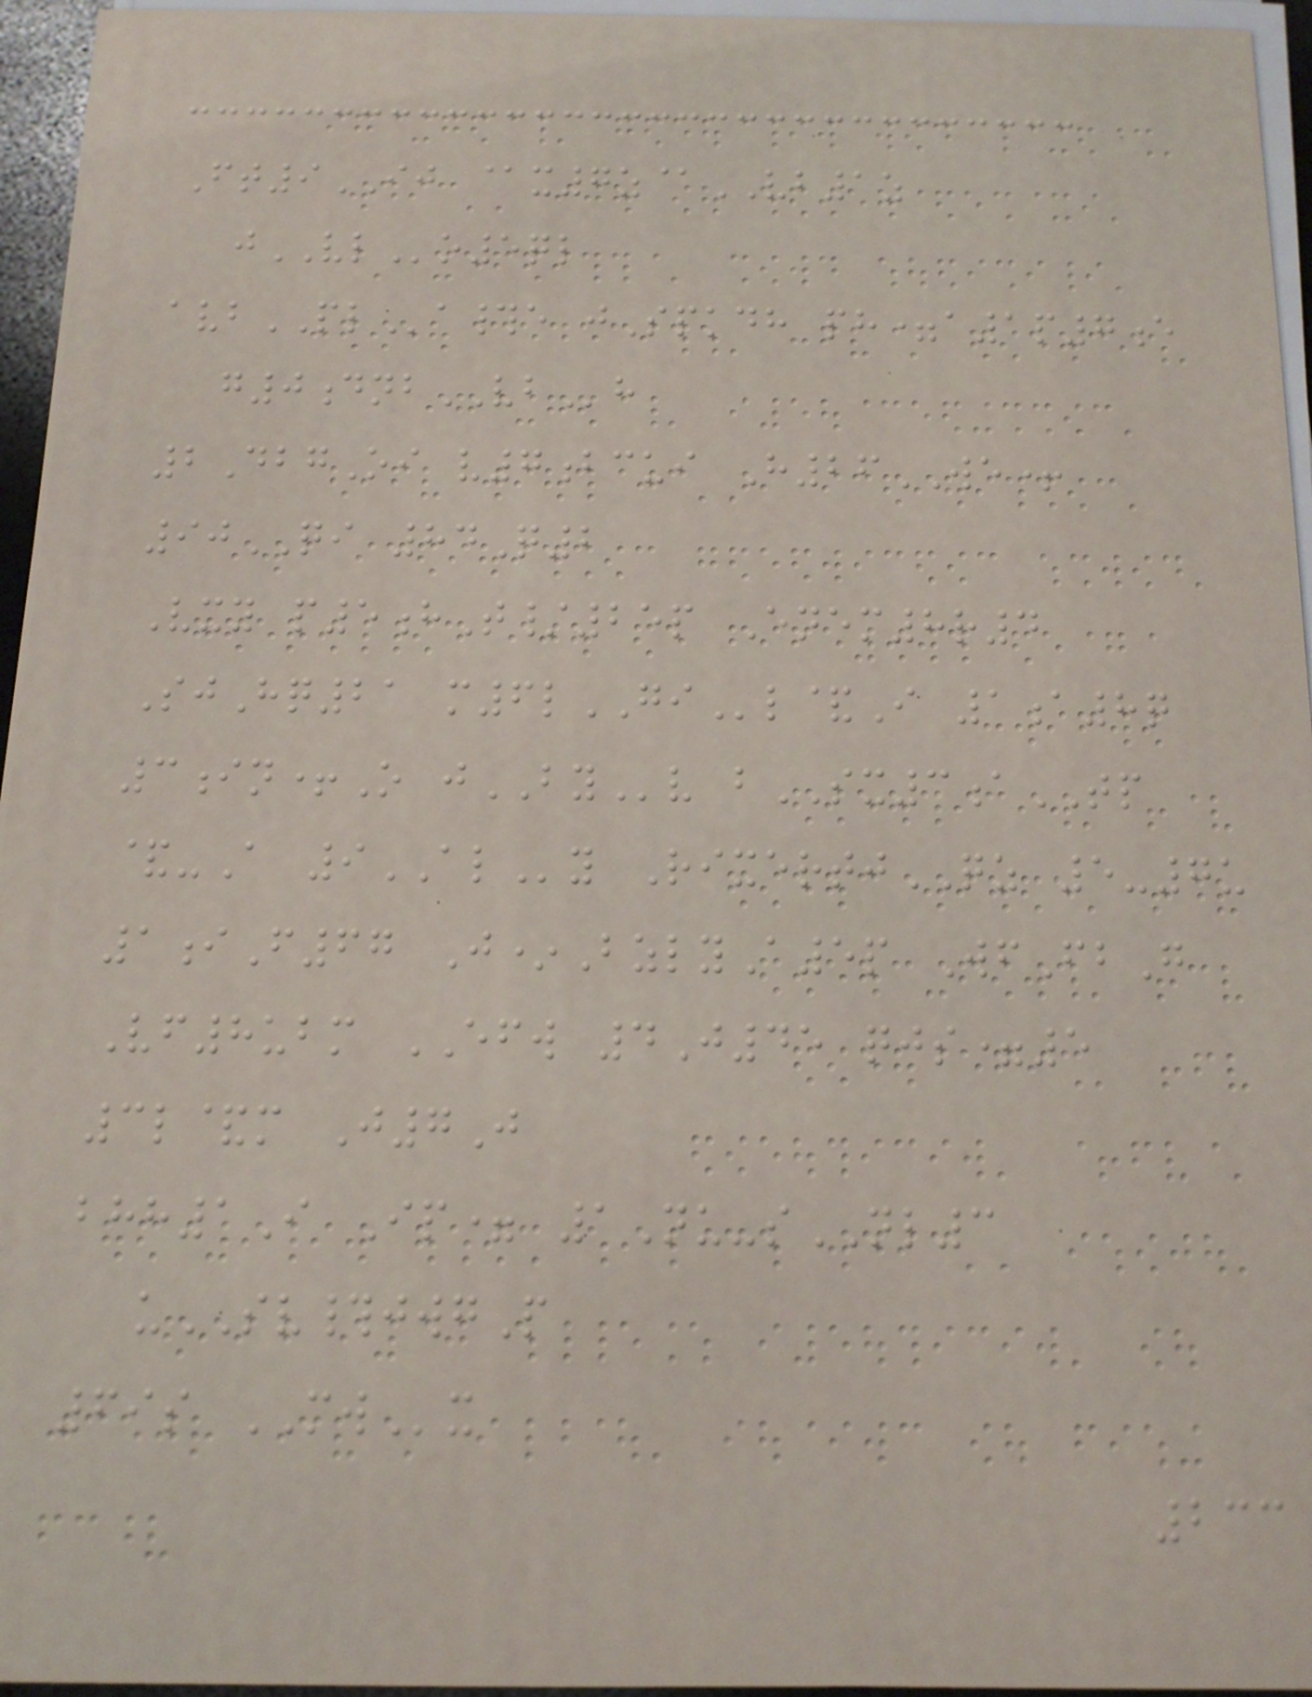Ft9IJ @x7z@VB1z
jVLo5ql
avbPLa#e jSpkdh ph=a1p7e
g0dnbVBh
2DbgOi v7bcui H26WE+
90QI 84Q2
Vxy p5hT/25p Enem8r4
SjHq21 m6lGIl&I 1a8q
3in+O jBYv bSX3aTP
&-A 9ALy RixertjQZ 5-7u
1iF67 J*BzlyA5p WfFbG
Vf8ubm EFW 4J45 qjs=5
3l&m J7J
bhh1I Ip= 1Nu-sNL3
uSV#jwgP
69s MWx
233
